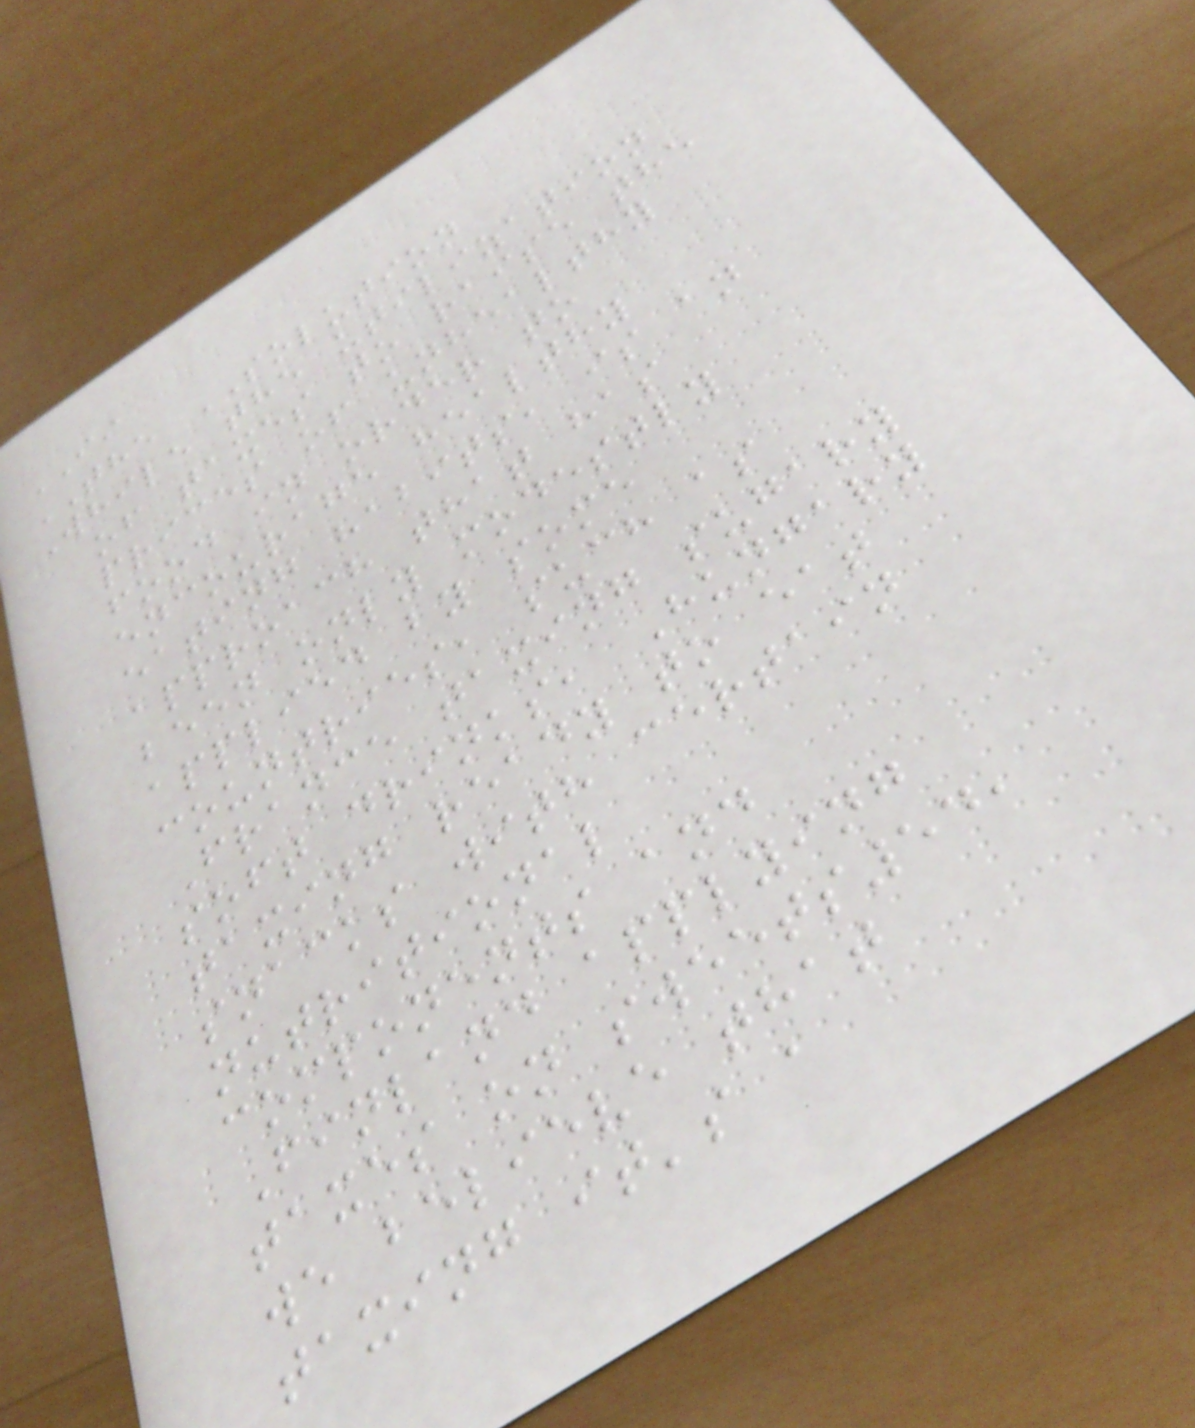II
THE SOLUTION
While the utilization
of taxes to raise the
prices of unhealthy
food in order to
encourage healthy
eating habits, is an
approach that has
been only modestly
applied by some
countries, such as
France taxing sugary
soft drinks, Hungary
taxing ready to eat
snacks with certain
nutritional
components and
Finland applying
taxes on sweets54,
we believe that
taxing it's a
